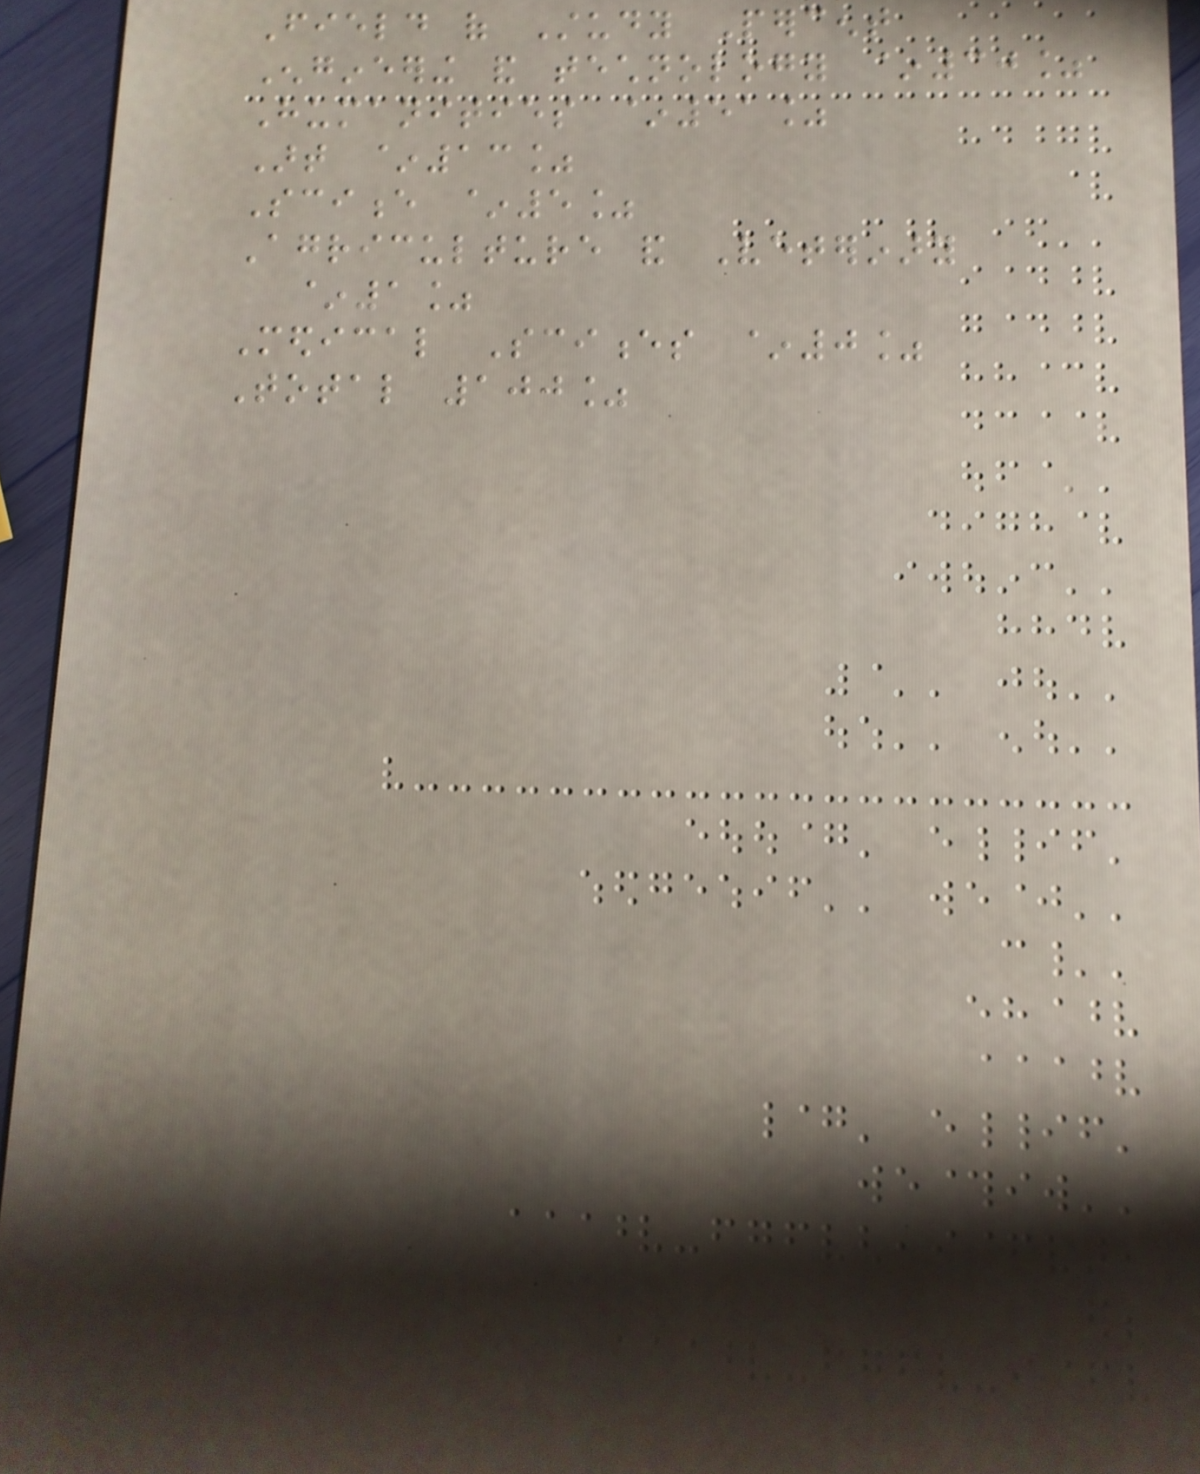Field of Study Percent
Engineering and technology ~30%
Humanities ~51%
Art ~13%
Science ~5%
Agriculture and Veterinary
~1%
Medical Sciences ~0%
Total 100%
